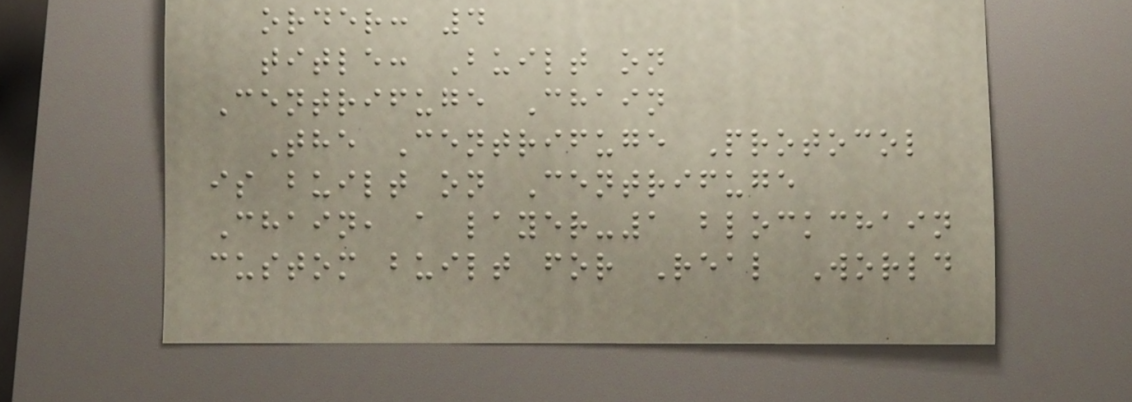order: 4
title: Built on
Centrifuge Chain
The Centrifuge Protocol
is built on Centrifuge
Chain, a layer-1 blockchain
custom built for Real World
